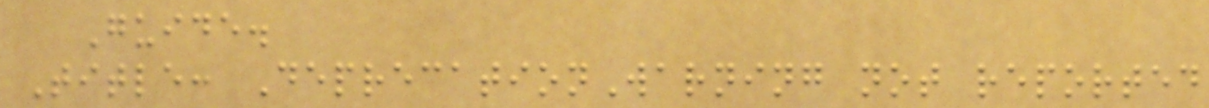Guide.
Title: DeprecationWarning not reported
